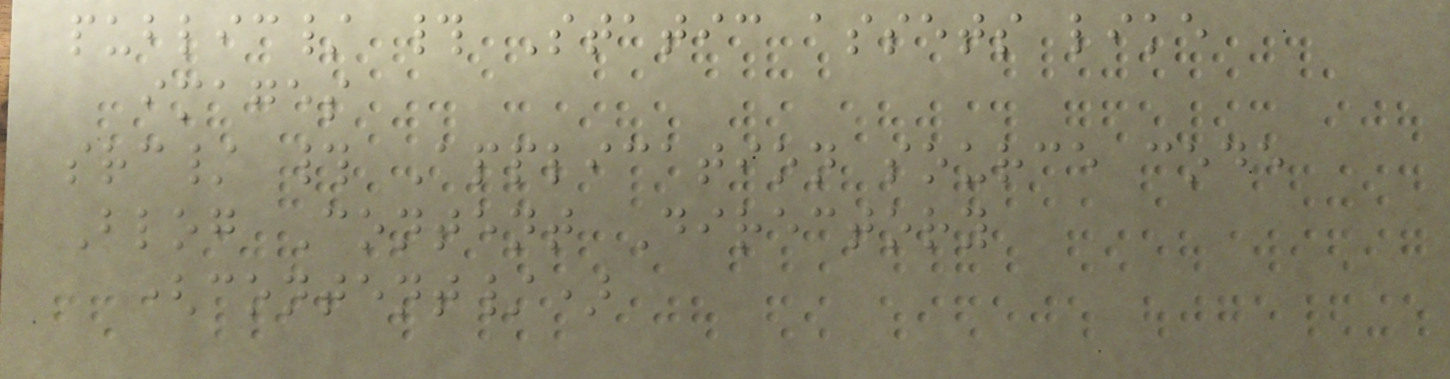public/ # Static assets like
images
src/ # Application source code
Blog Content Directory
(content/)
